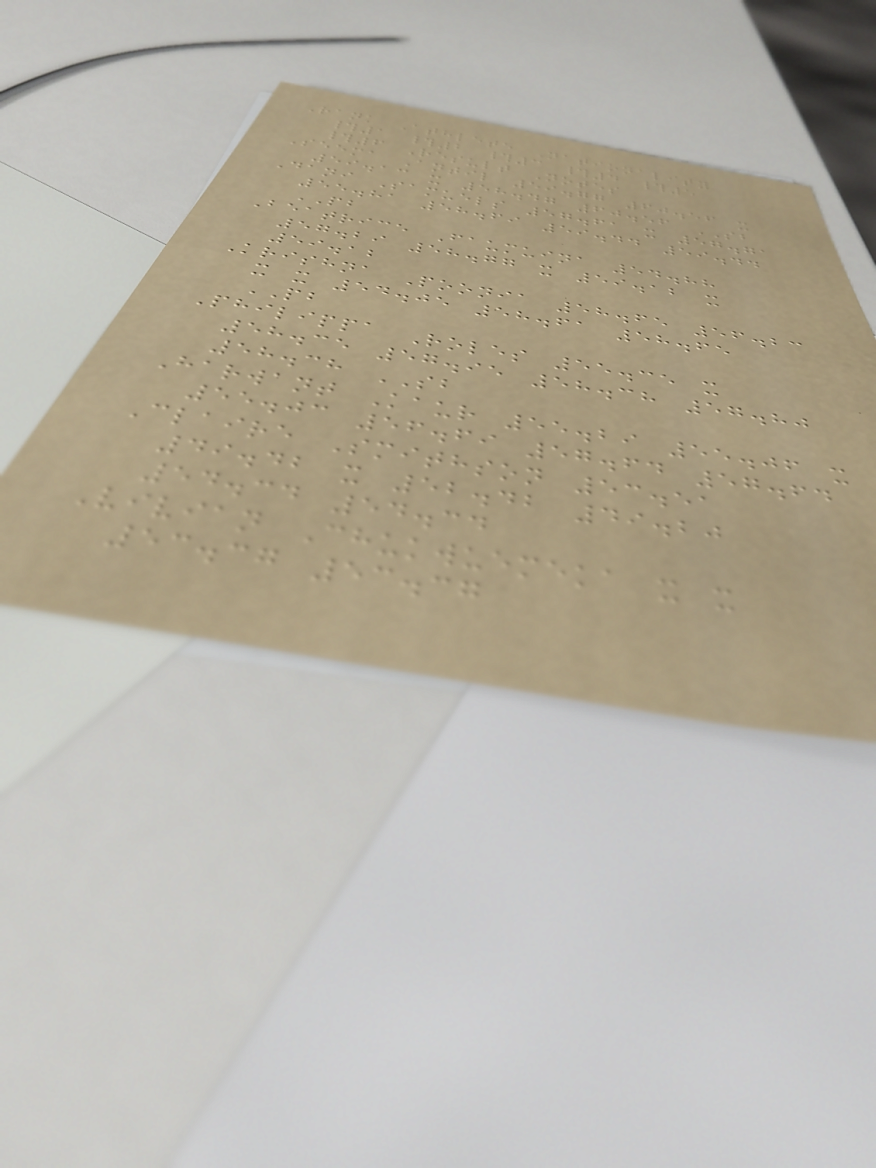Rank Athlete Nationality
#1 #2 #3 #4 #5
#6 Result Notes
Seema Antil 59.77 60.56 x
59.13 x 58.47 60.56 SB
Dani Samuels 57.61 x 57.71
55.81 58.69 59.44 59.44
PB
Beatrice Faumuina 54.88
57.29 58.77 x 59.12 x
59.12
Krishna Poonia 58.65 56.23
x x 54.05 58.61 58.65
PB
Philippa Roles 55.35 x
58.35 57.95 58.38 57.80
58.38 SB
Harwant Kaur 55.29 55.06 x
55.03 56.69 57.64 57.64
Claire Smithson 53.51
49.42 x 52.42 49.20
54.34 54.34
Vivian Chukwuemeka x x
53.37 53.37
